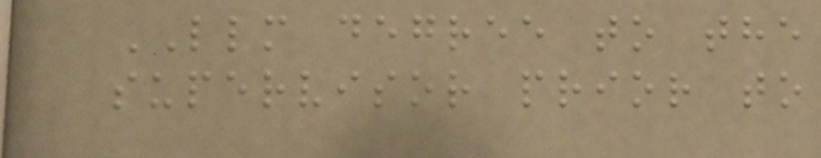LLM degree to the
supervisor prior to
